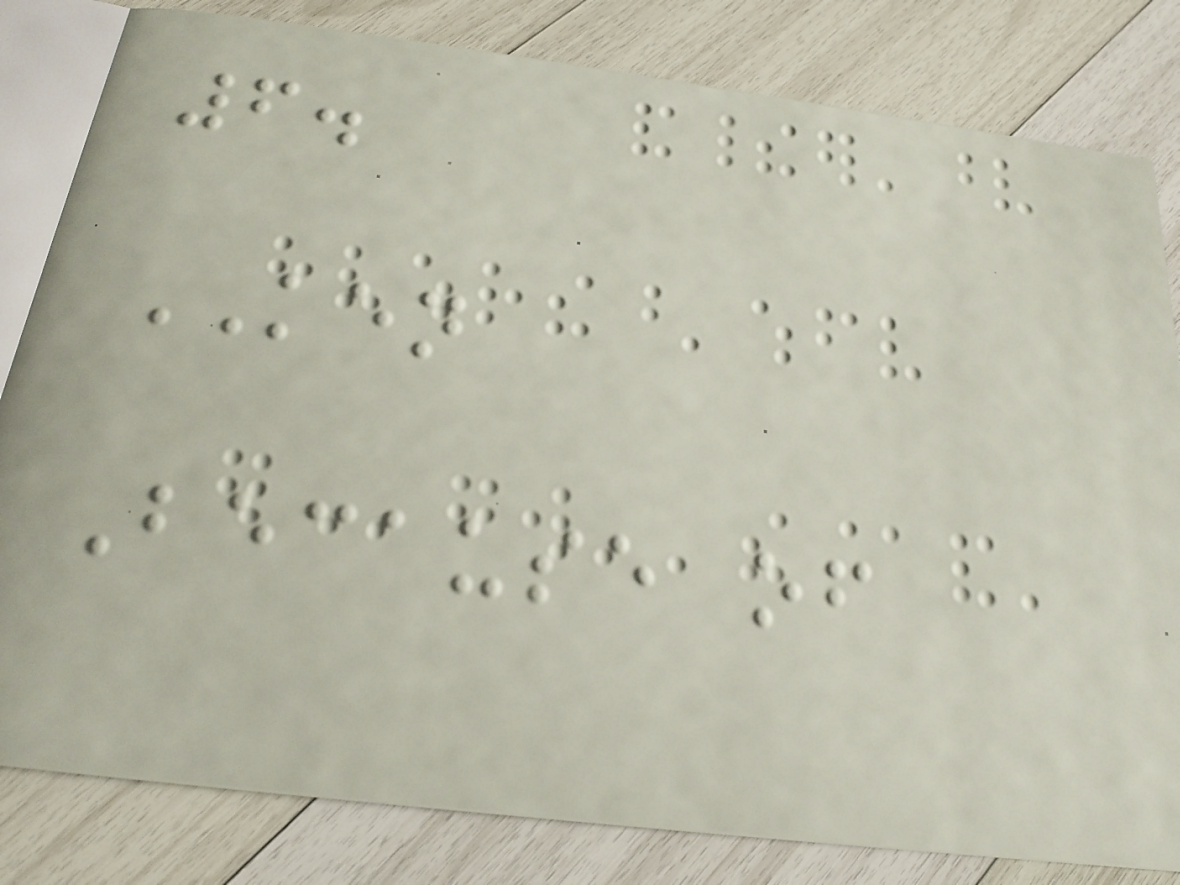6.
KEN
Because of
